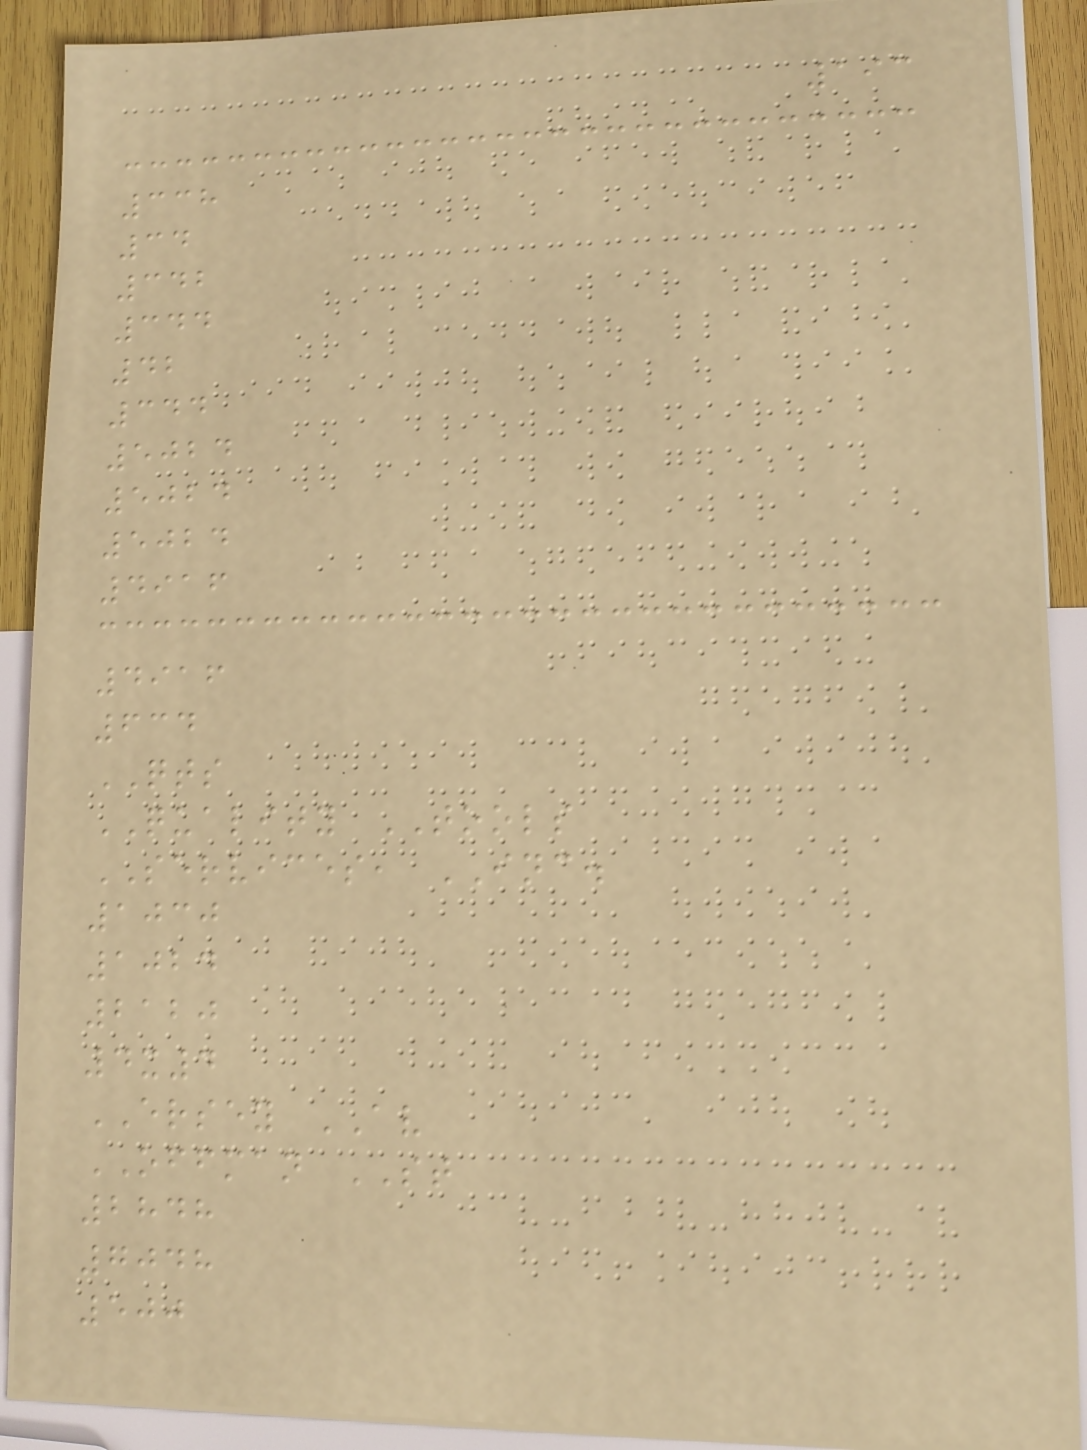193
338
34
342
344
42
344
5024
5024
5024
4916
4916
634
QTS
QUALITY TOOLS
SERVICES, INC.
1030
1024
2120
4x4
ERSEY AV
OFFMAN ST
2848
7048
500
